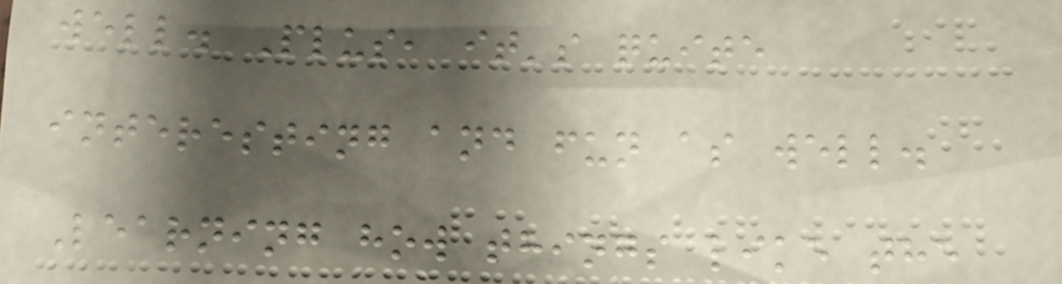well. Plus, it's quite
interesting and fun as well.
Learning how things like the
